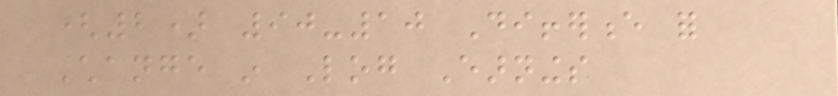(2) 90-10 Difference for
Change in Log Earnings
